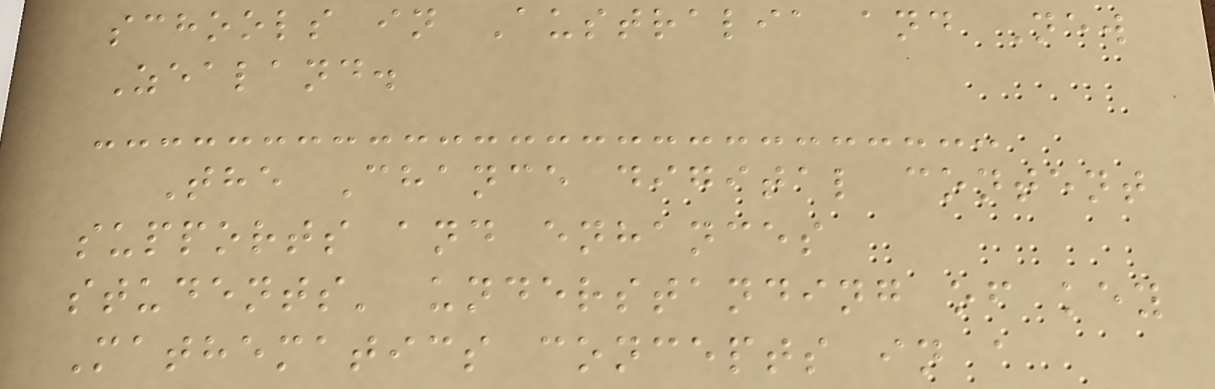schools in Australia and New
Zealand.
The Chance digital content
supports and enhances
students' understanding of key
Mathematics concepts in a
